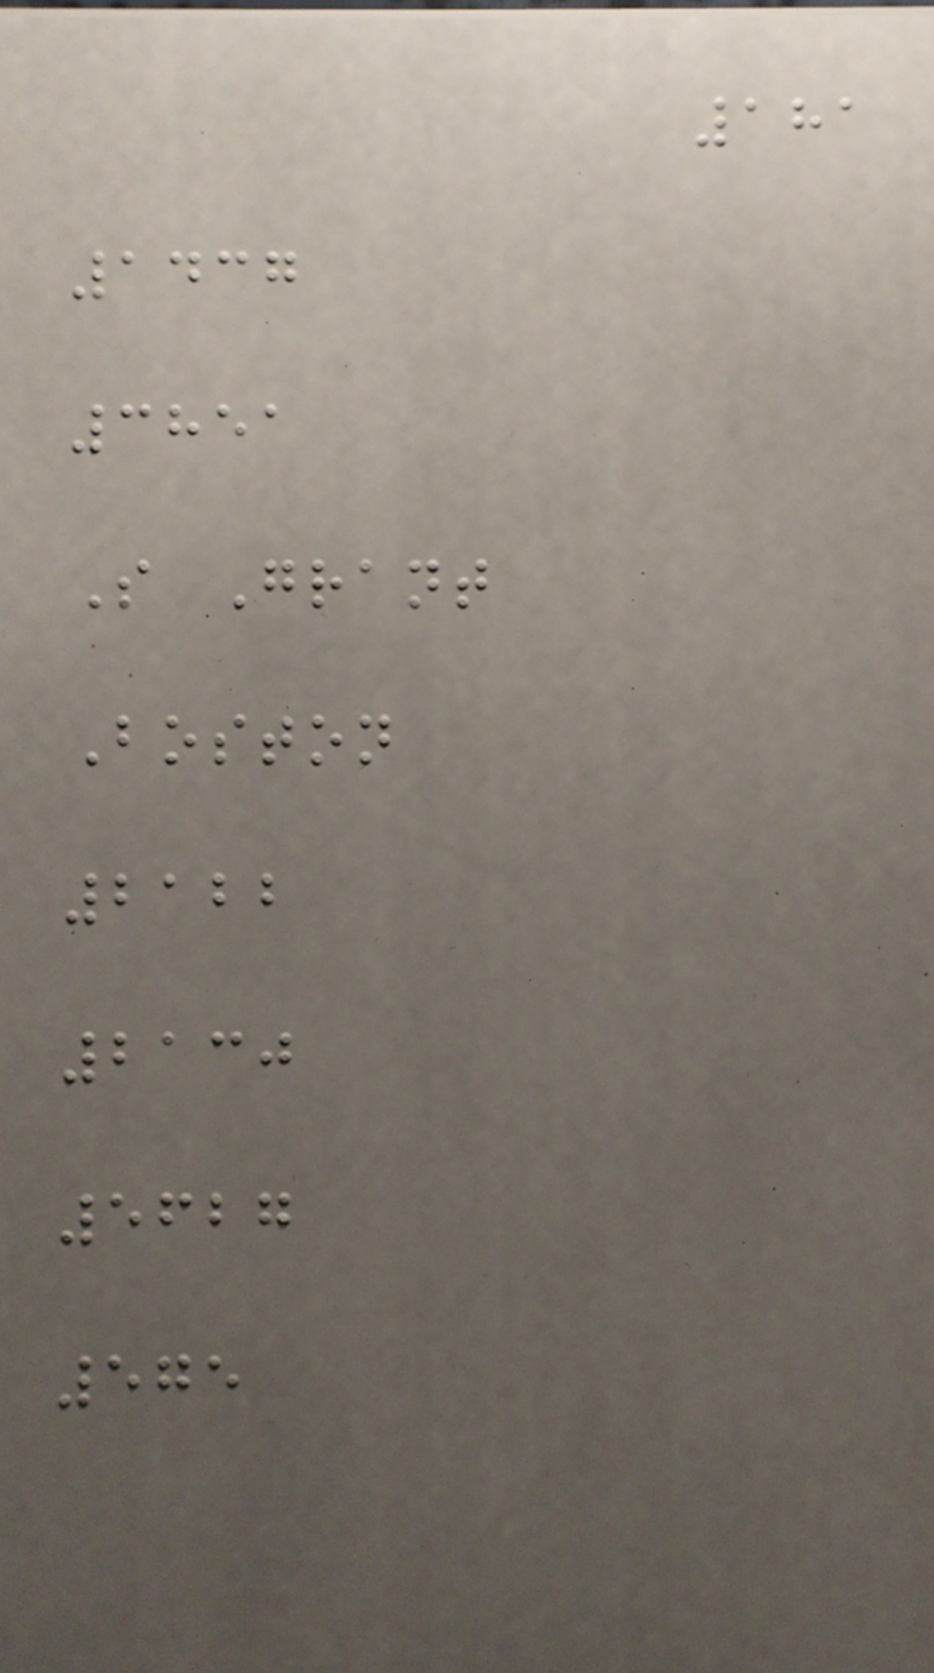181
1437
3851
S Grant
Boston
2122
2130
5627
575
